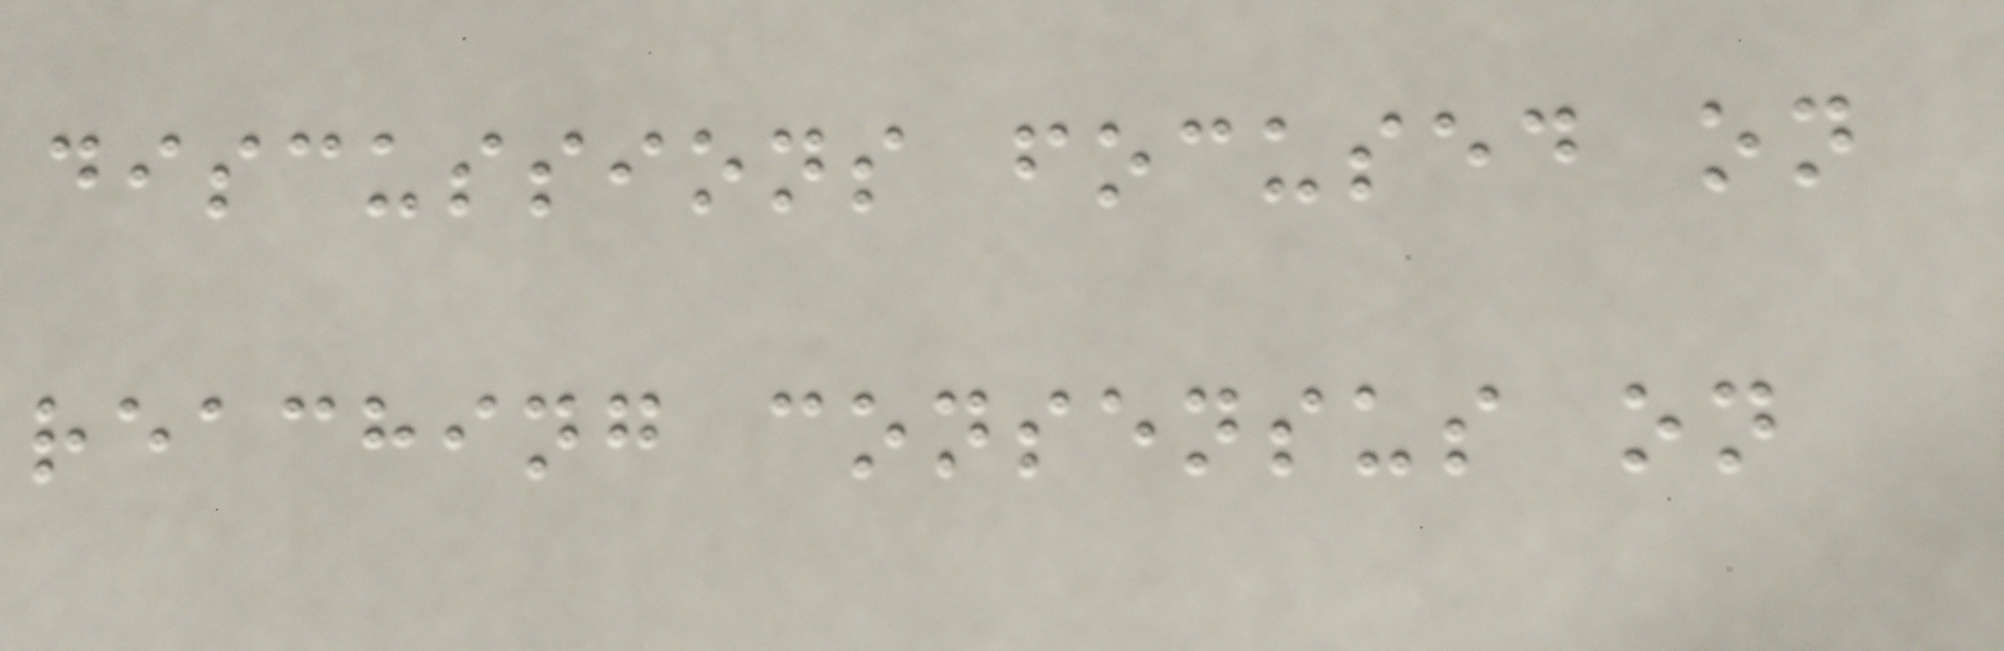discussions focused on
reaching consensus on
